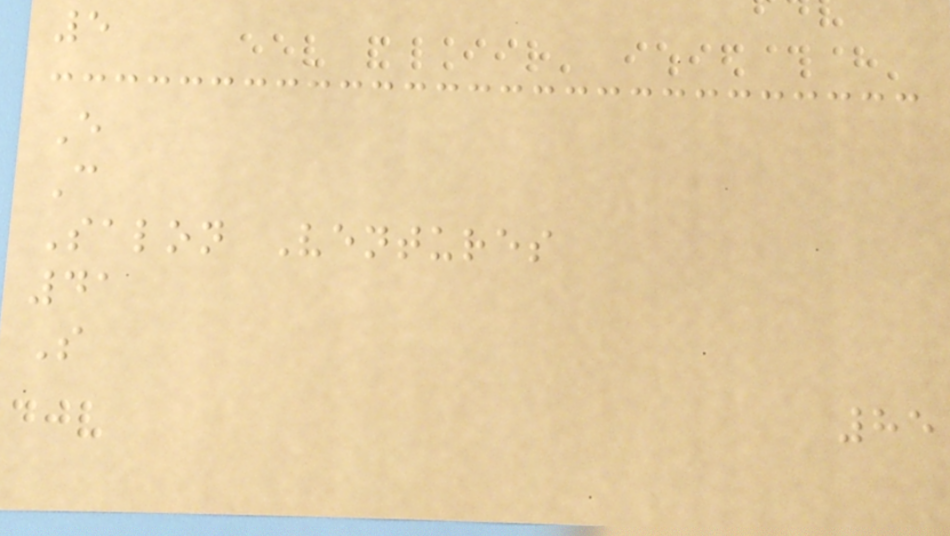5
E
C
Salon Ventures
41
S
85
